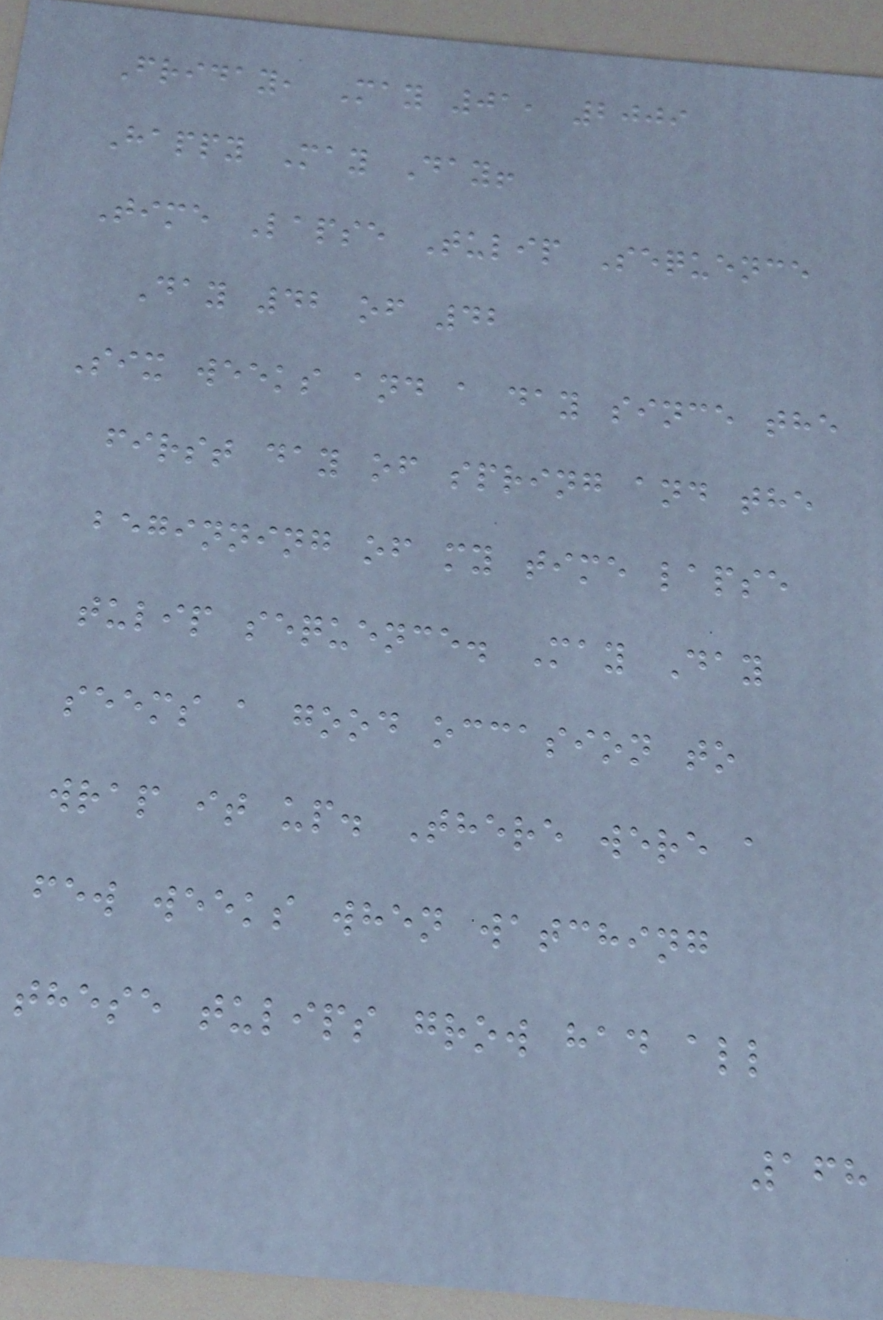Friday, May 01, 2009
Happy May Day!
Time Lapse Tulip Sequence
Day 42 of 42
Six weeks and a day since the
first day of spring and the
beginning of my time lapse
tulip sequence. May Day
seems a good occasion to
wrap it up. There were a
few weeks when watching
these tulips grow had all
168
